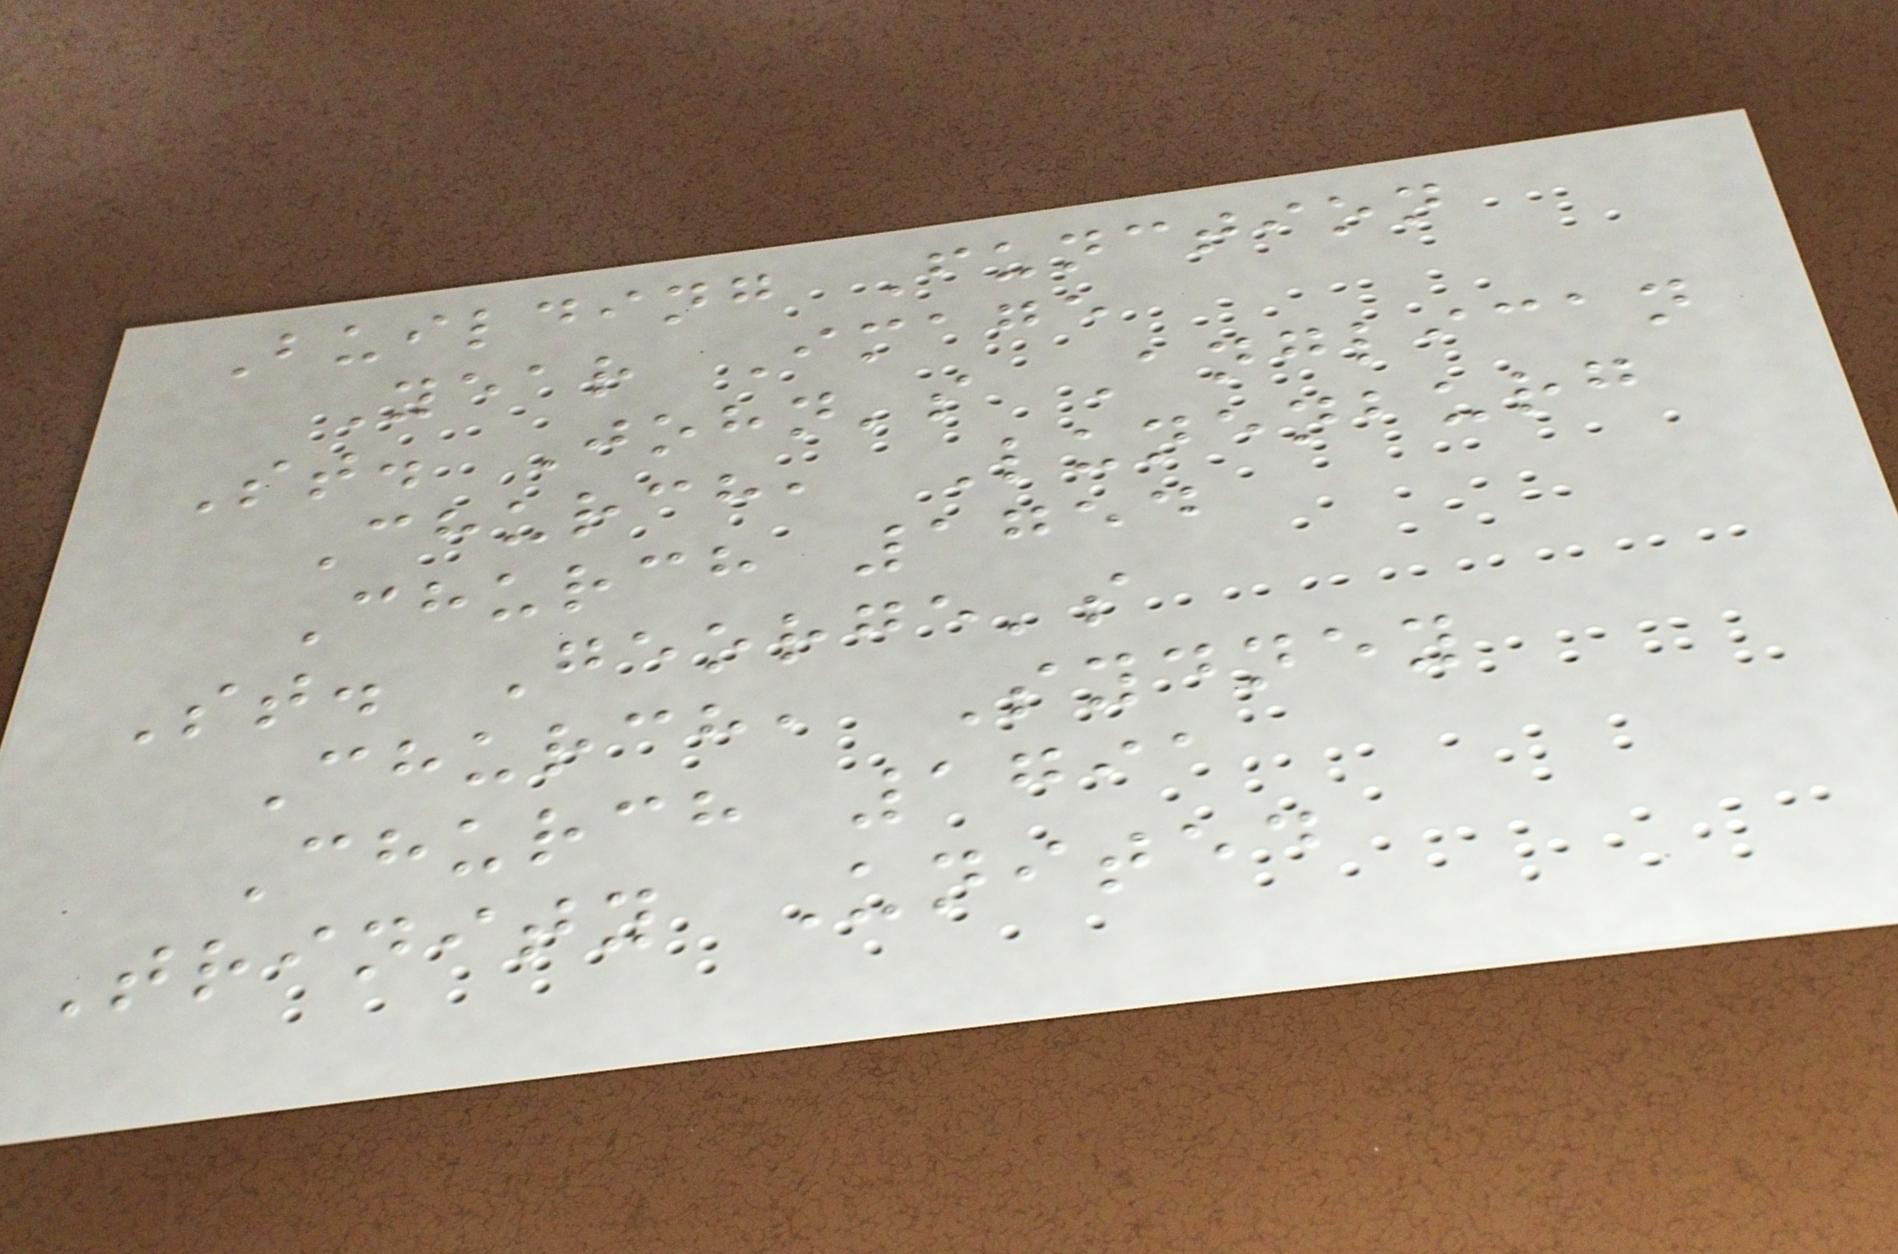Building Function
Year Image
St. John's Anglican
Church, Lunenburg
Church 1754
St. George's
Church, Sydney
Church 1791
Trinity United
